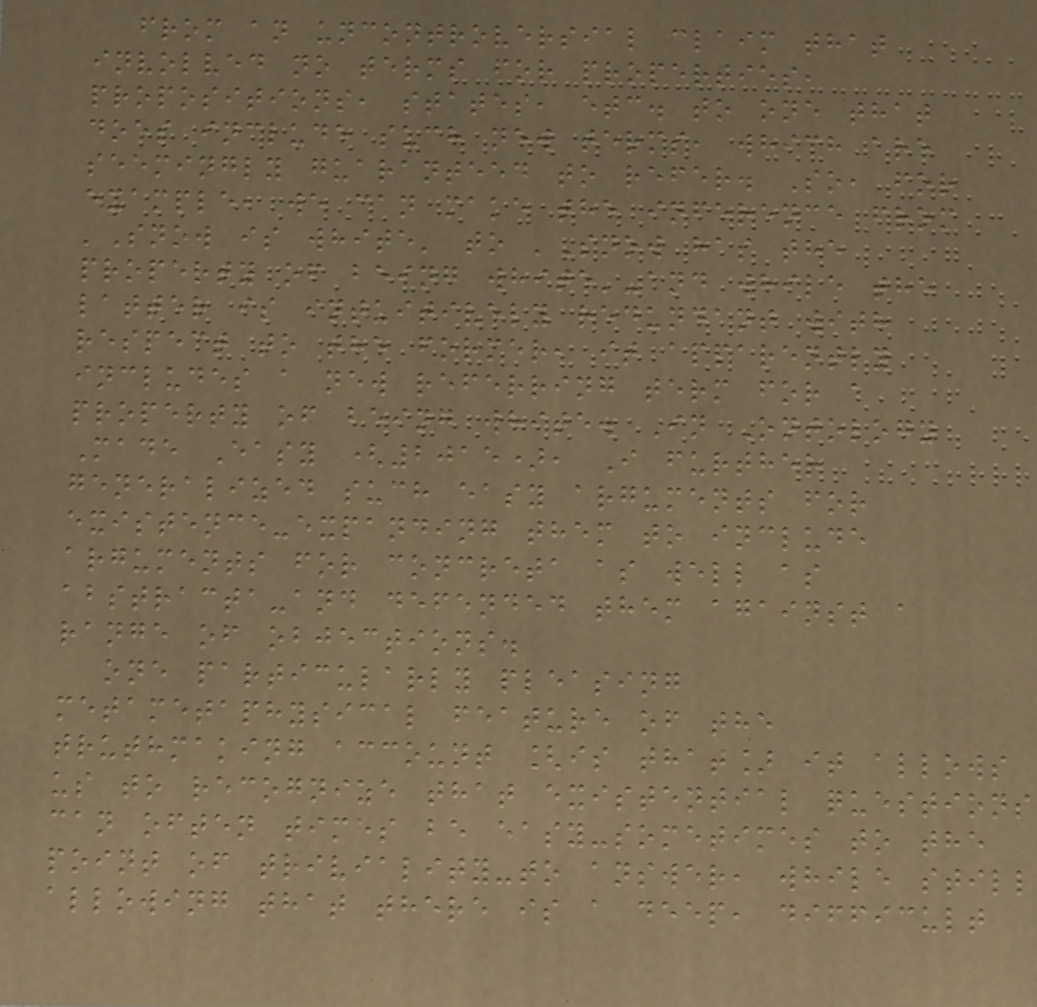from an uncontroversial claim that
involved no terms for properties,
propositions, states, etc. to one that
does include such new terms, which are
seemingly guaranteed to refer. So, for
example, we can make the inference from
'Snow is white' to 'Snow has the
property of being white'-and while the
latter is intuitively redundant with
respect to the former, it apparently
includes a new referring term for a
property of being white. In Ontology
Made Easy (2015), I further
generalized such easy arguments for
existence-expanding them to include
arguments for concreta as well as
abstracta-and defended them against a
range of objections.
one particularly pleasing
metametaphysical feature of the
truthmaking account [is that] it allows
us to recognize that existential questions
can often times be easy-sometimes to the
point of triviality-to answer, while still
allowing that there is a deep, difficult
